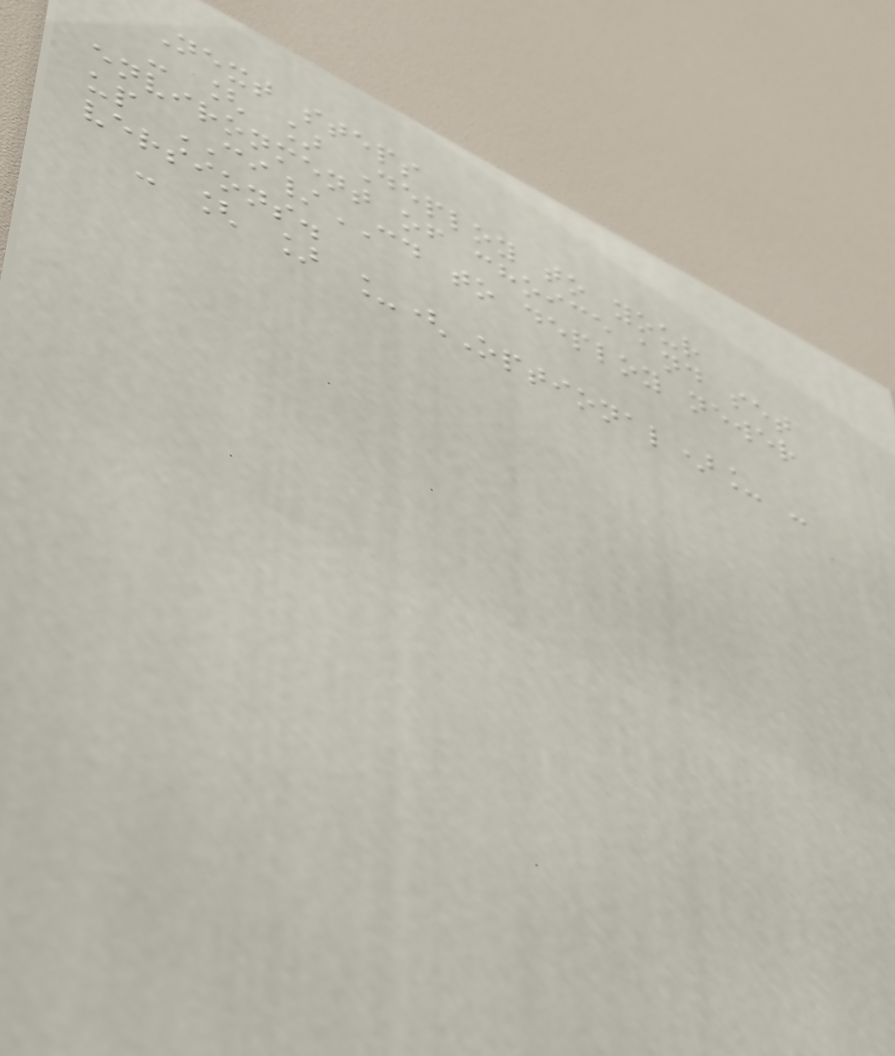Next steps
- [ ] Deploy to your
environment of choice and set
up CI/CD to deploy newer
versions.
- [ ] _(Optional)_ -
